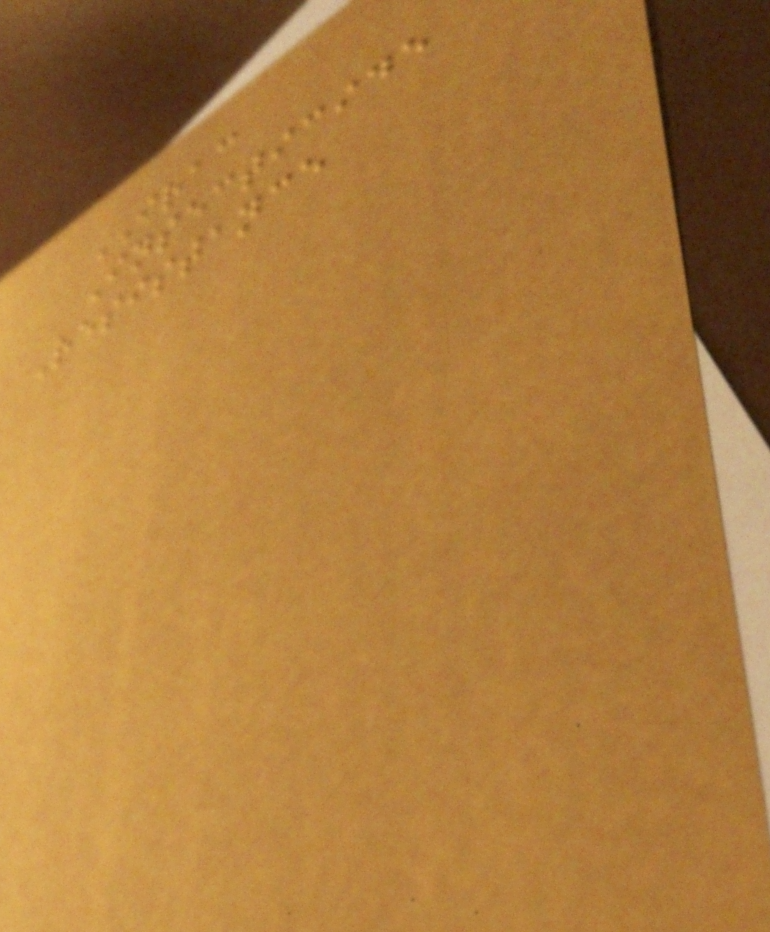IRAC
Insecticide
Resistance
